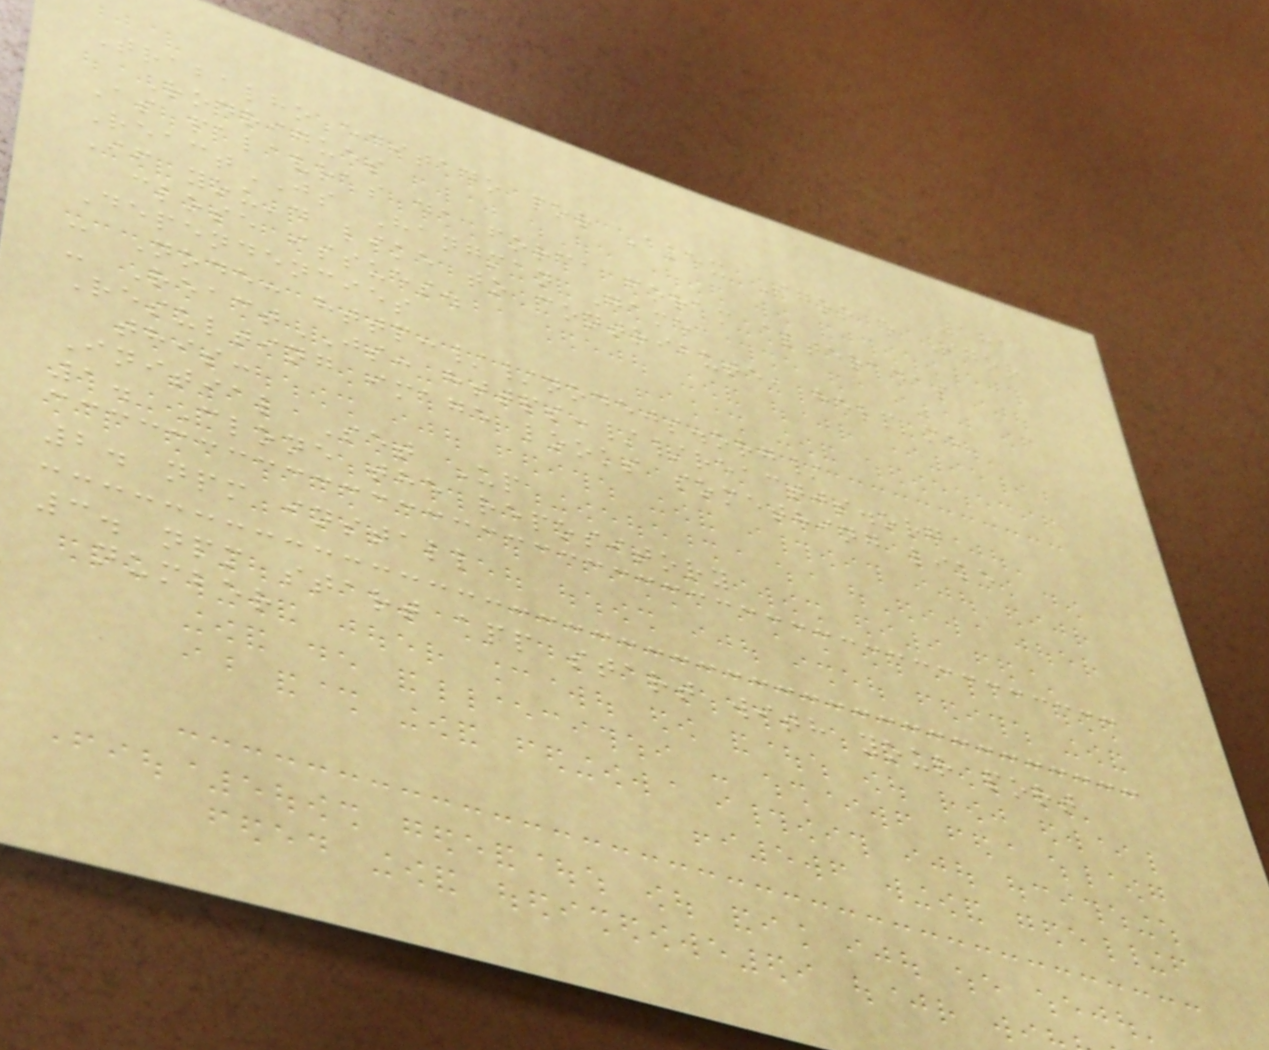181
Trabalho editado por Alex Igor e Igor
Rodrigues
As palavras da forca foram alteradas
ReactJS Hangman Game
If you'd like to contribute, help me
close issues.
Dependencies
- Node: http://nodejs.org/
- ReactJS: https://reactjs.org
Resulting image looks something like
this:
Initial Set Up
1. Clone the repository
2. npm install
3. npm start app start with your port
number
